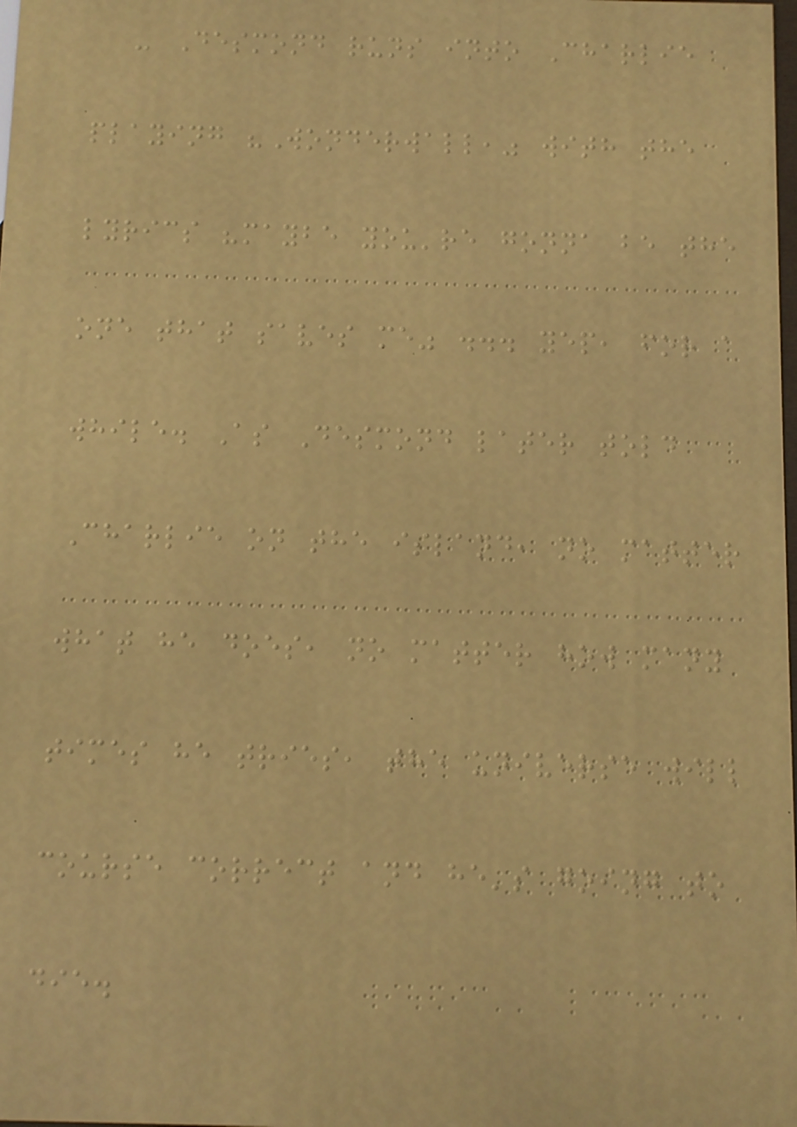- Desmond runs into Charlie
playing "Wonderwall," with the
lyrics "maybe you're gonna be the
one that saves me" ... yep, for a
while. As Desmond later told
Charlie on the island, no matter
what he does, no matter how many
times he tries, the universe will
course correct and he's going to
die.
